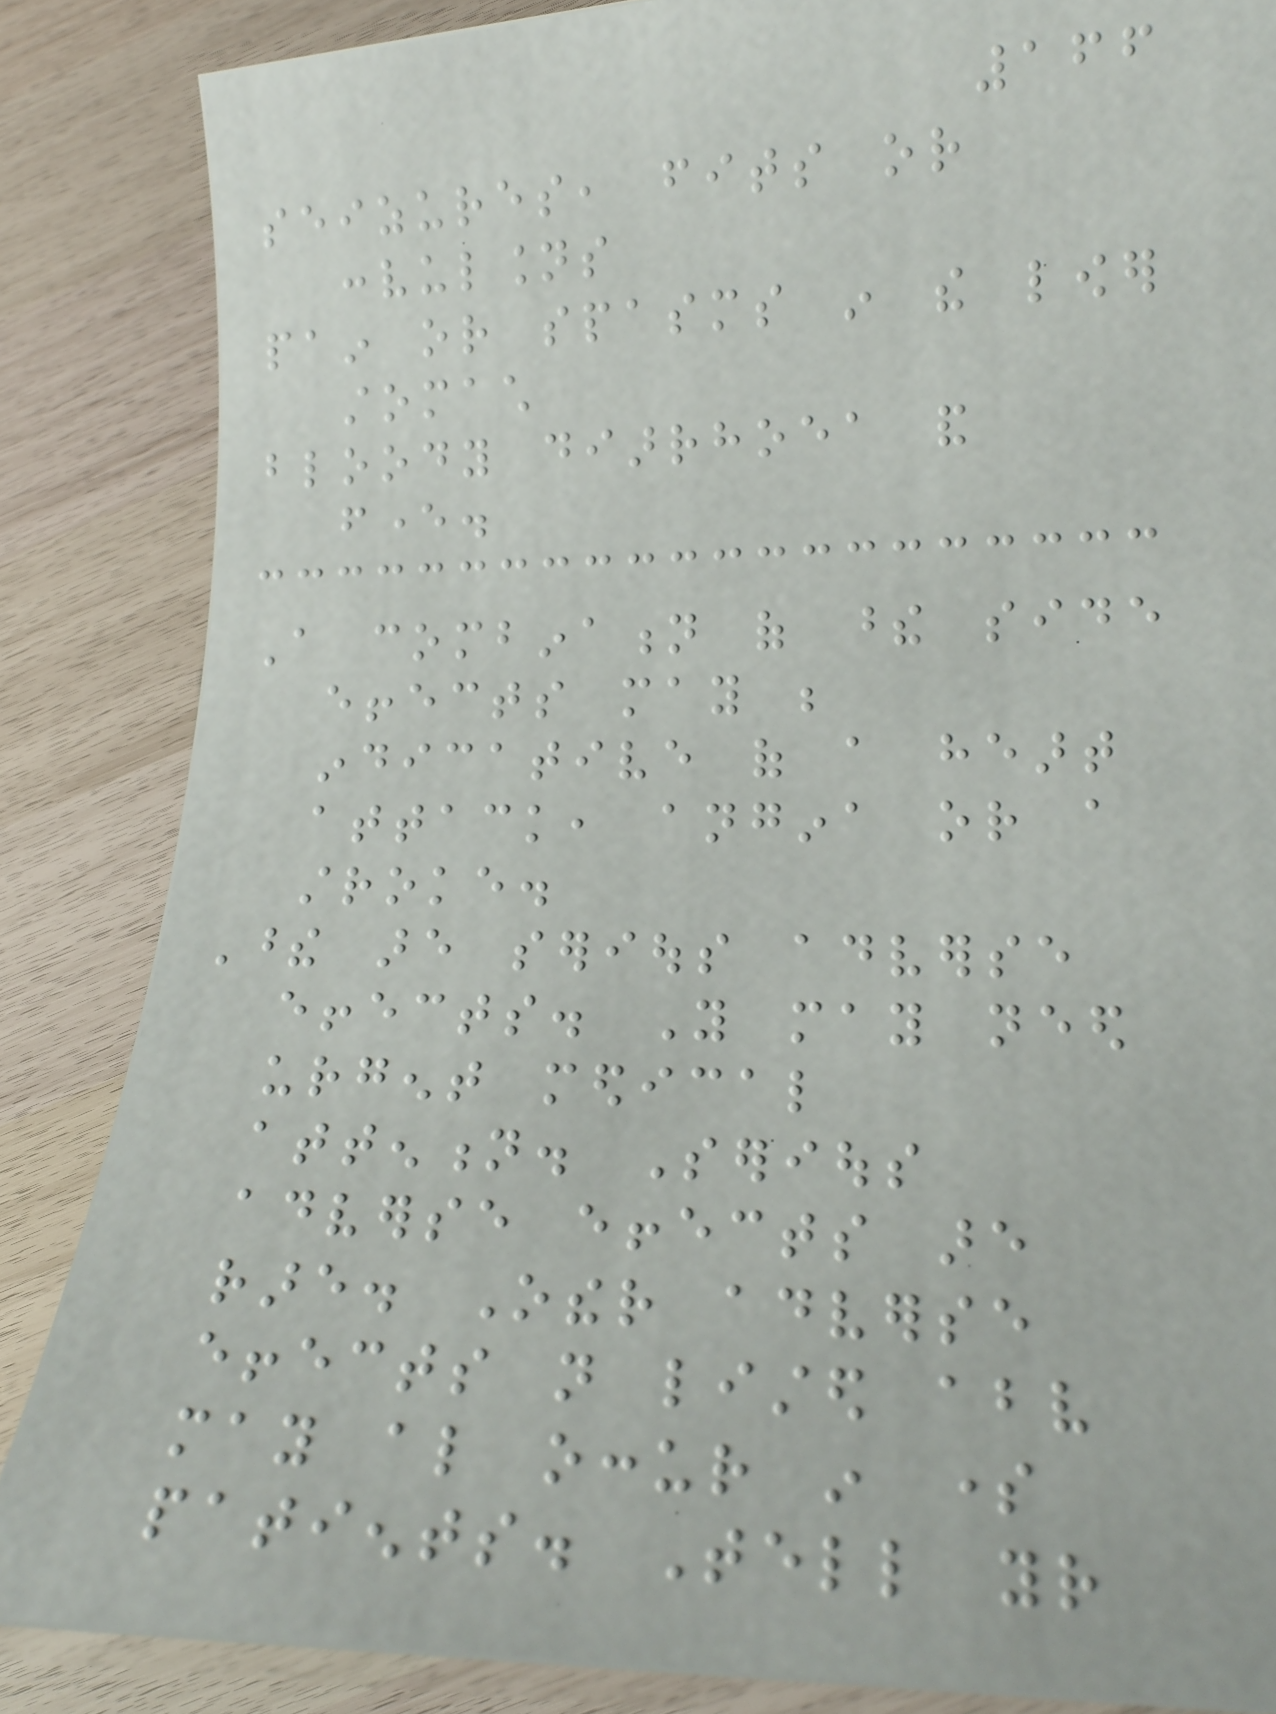166
seizures, fits or
convulsions
pain or spasms in the lower
stomach
bloody diarrhoea and
fever.
A combination of these side
effects may be
indicative of a heart
attack, angina or a
stroke.
These are serious adverse
effects. You may need
urgent medical
attention. Serious
adverse effects are
rare. Other adverse
effects not listed above
may also occur in some
patients. Tell your
